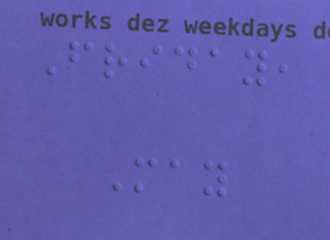Friday,
May
